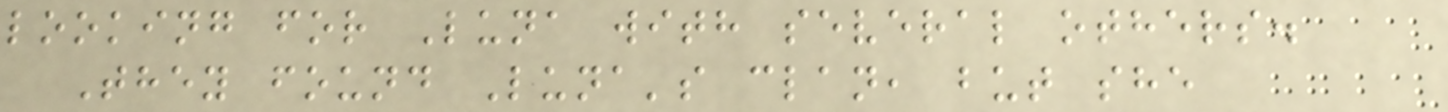looking for Luna with several others.
They found Luna's clan, but she
